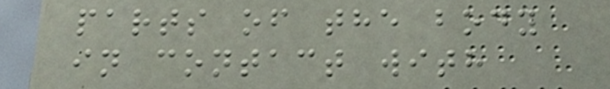parts of the body
in contact with
